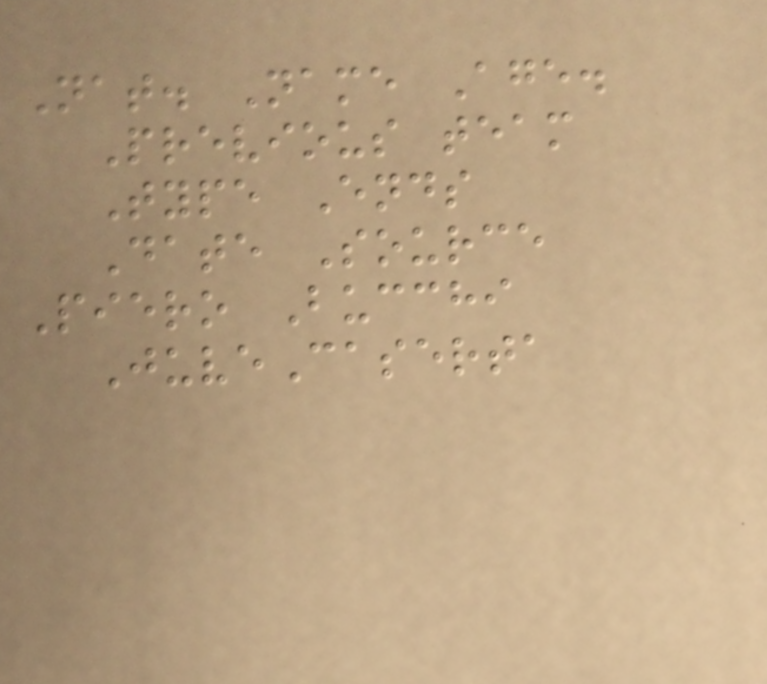Nat. Name Age.
Previous team
Type Ends
Date Source
Piero Bucchi
JuveCaserta
